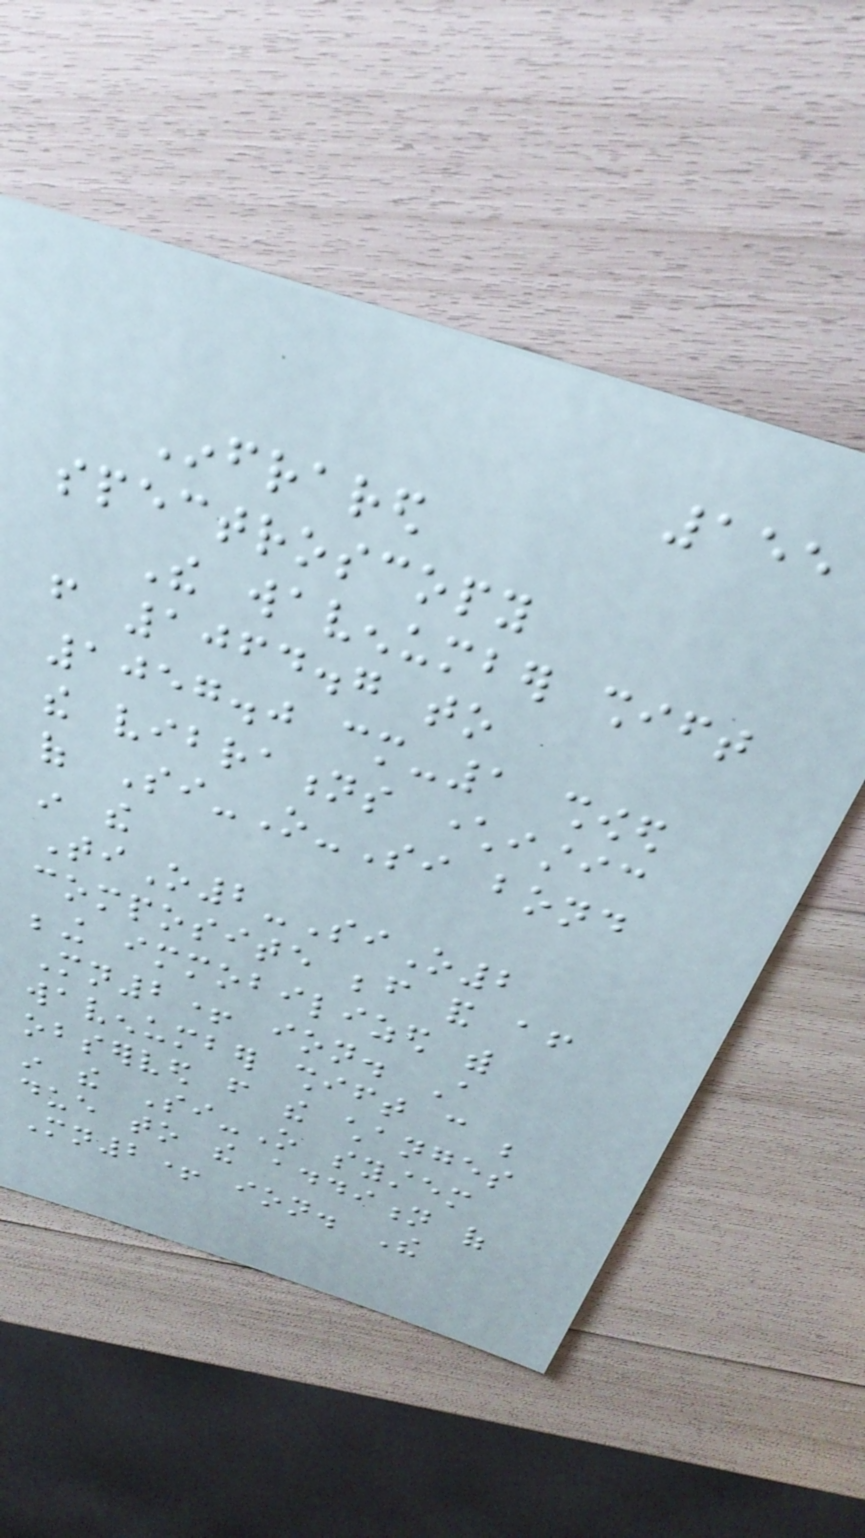155
Infrared
spectroscopy
The wavenumber shift
from 1064.7 to
1057.0 cm-1 showed
the vibrations characteristic
of Si-O-Si bond
in the
TiO2-SiO2
composite before and after
being immobilized with
Mn2+ ion. A
wavenumber shift can be
observed from the changes
in the Si-O system
due to the addition of
Mn2+ ion. The
